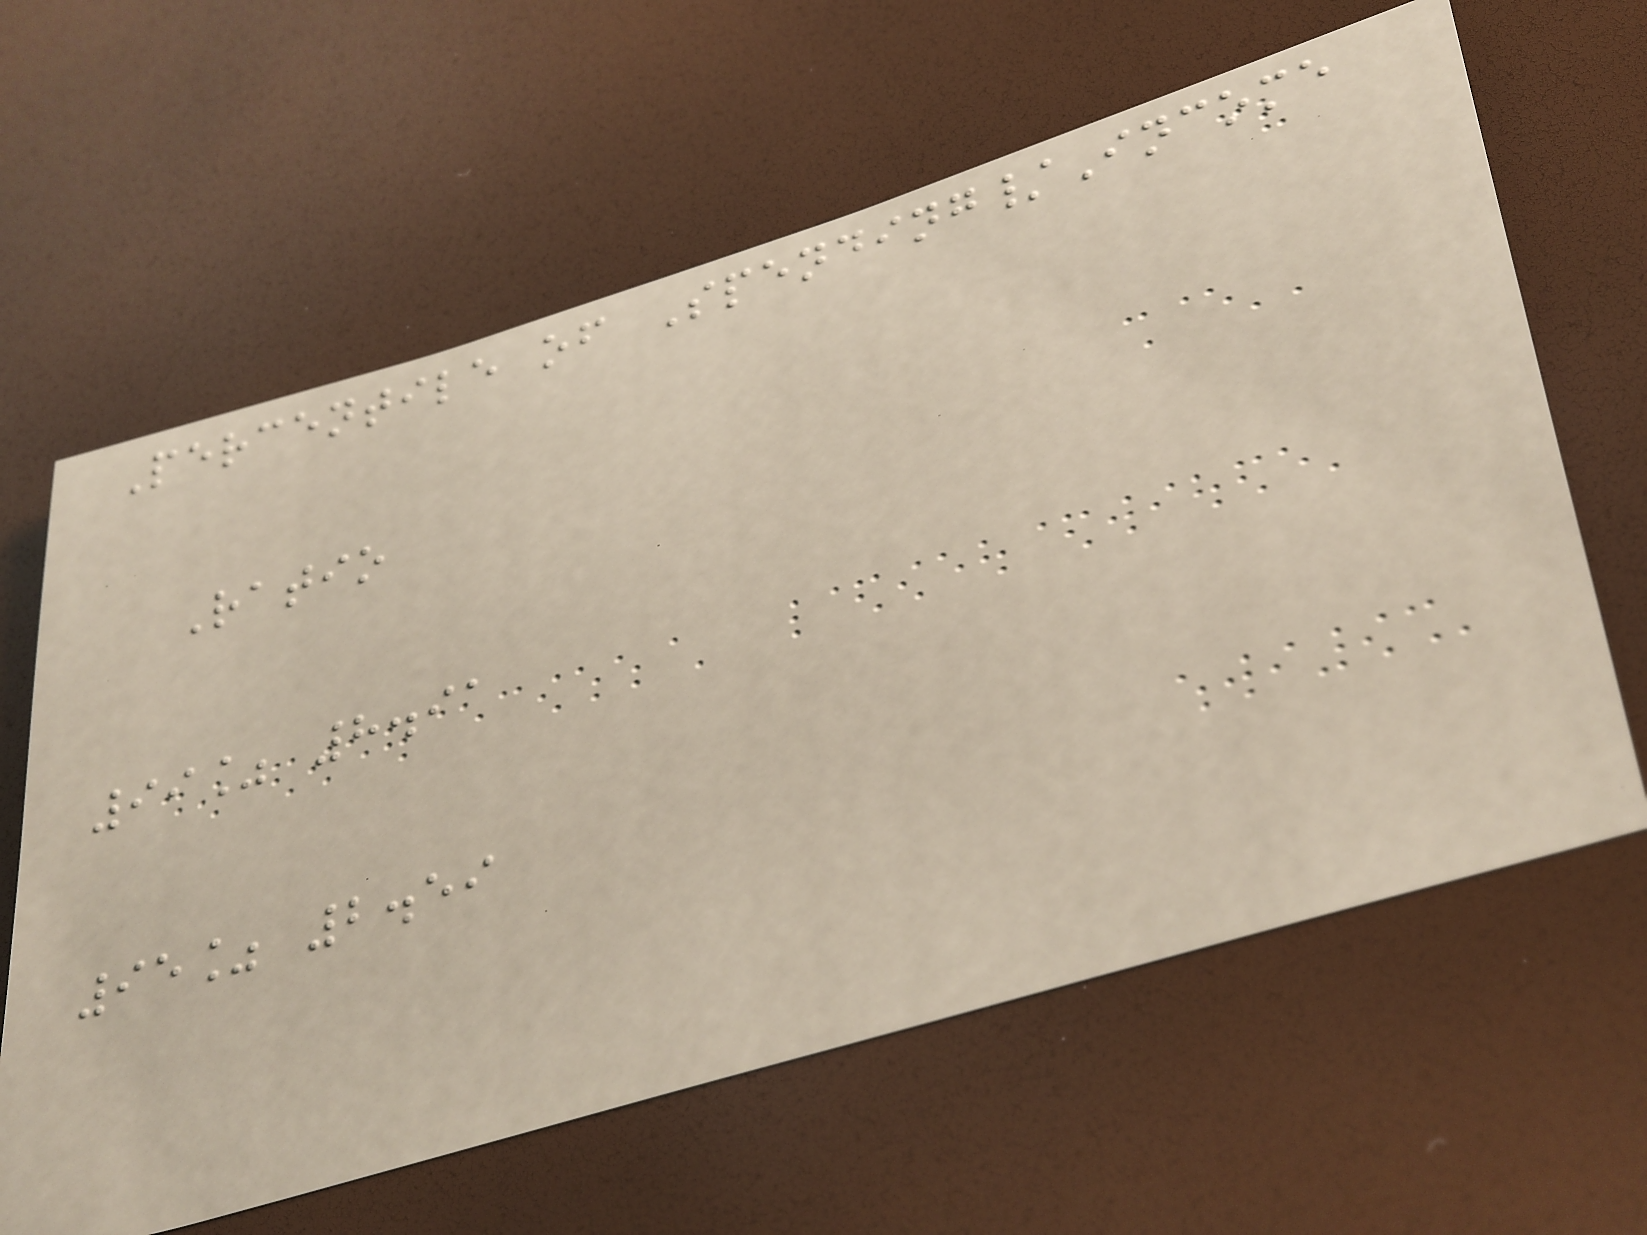Percentile of Spending/Income
Ratio
99% 8.91
95% 2.59
